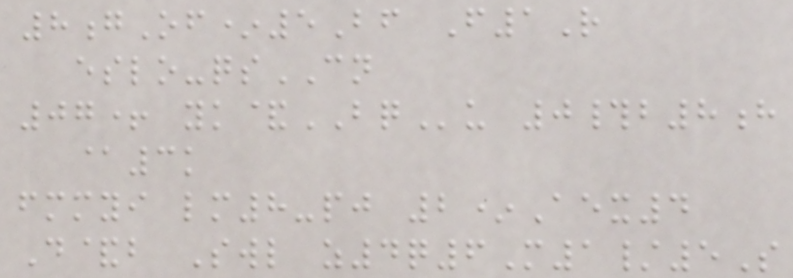8gOf*5Bf F1R
eslo-qsCN
07+ yk&BQu 0#b8h
@3k
fmmyi lm8-pj 2*Aex4
D&b Swl z4q6M1/5S
